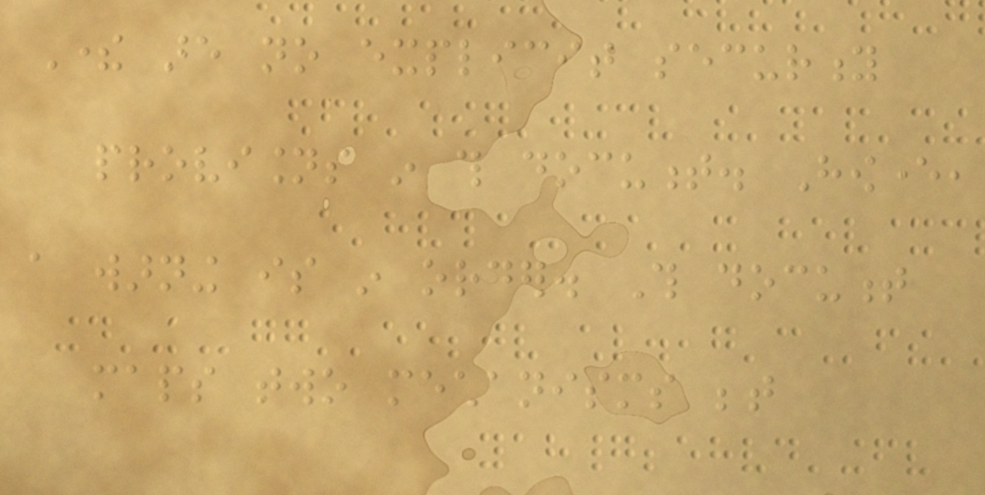There are no explicit security
provisions in this document. However,
a warning is in order. This document
maps two mechanisms between
